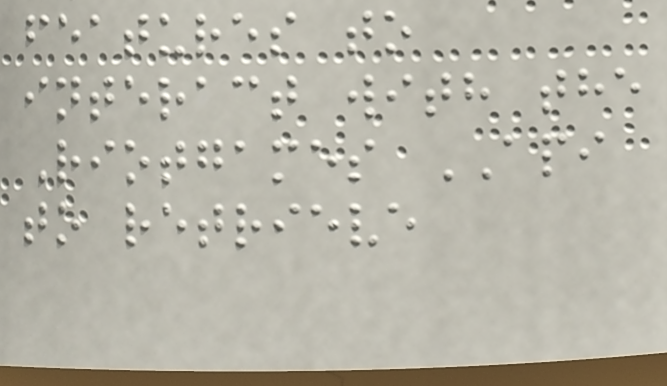features to
interact with the
Riotgames API
to retrieve
